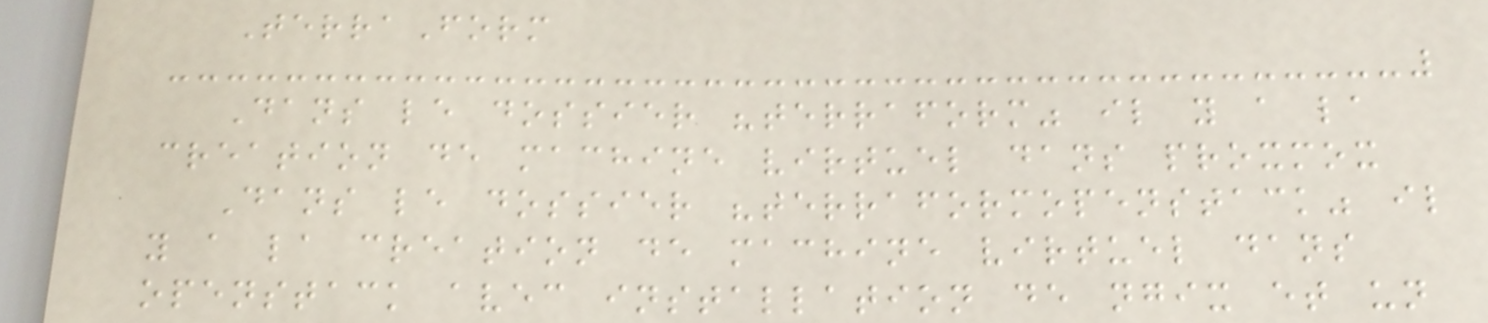TerraForm
Dans le dossier "terraform" il y a la
creation de machine virtuel dans proxmox
Dans le dossier "terraformopenstack" il
y a la creation de machine virtuel dans
openstack avec installation de ngix et un
